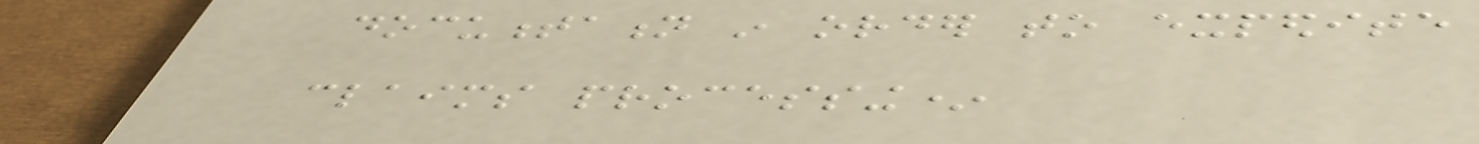documentation in order to expedite
claims processing*
